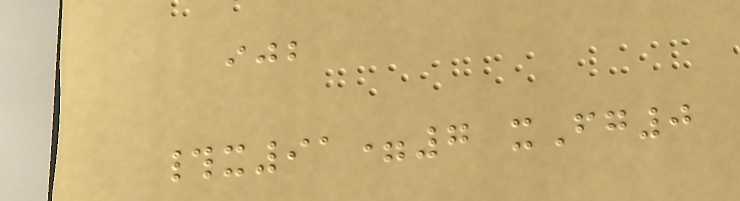ijb
#x91=7 xFg0
